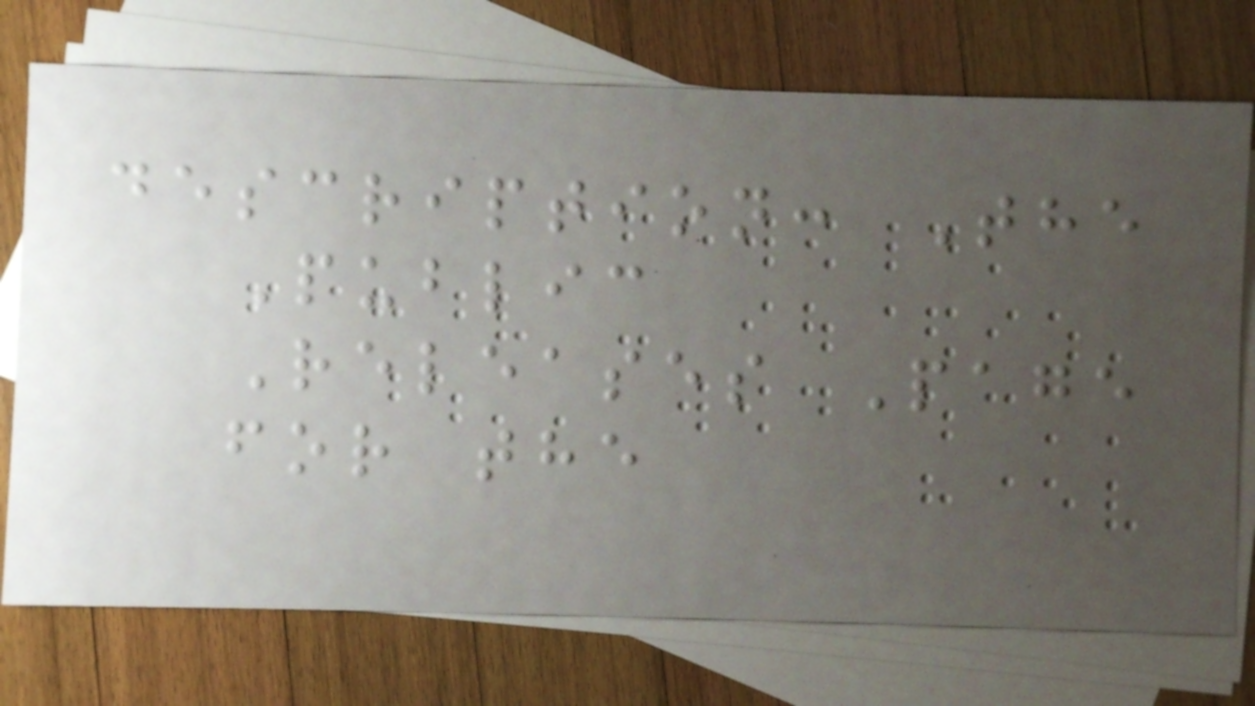description: The
Public
Releases Page
for the
